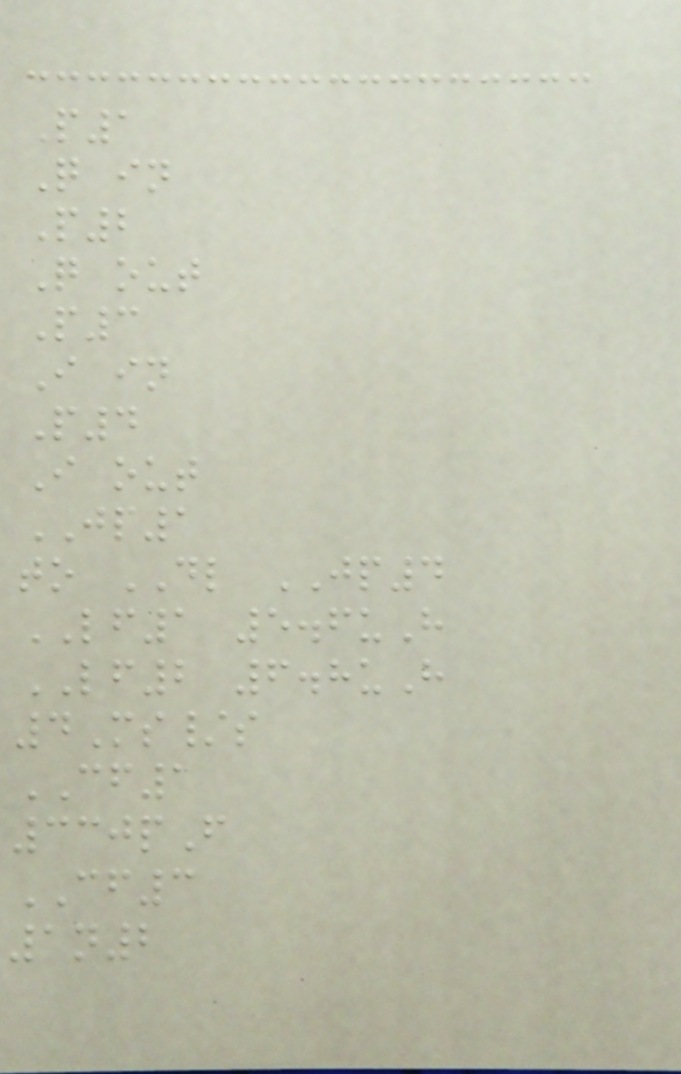P1
Q in
P2
Q out
P3
I in
P4
I out
JP1
to DL JP4
LF1 5.6uH
LF2 6.8uH
4Ms/s
CF1
330pF
CF3
1n2
